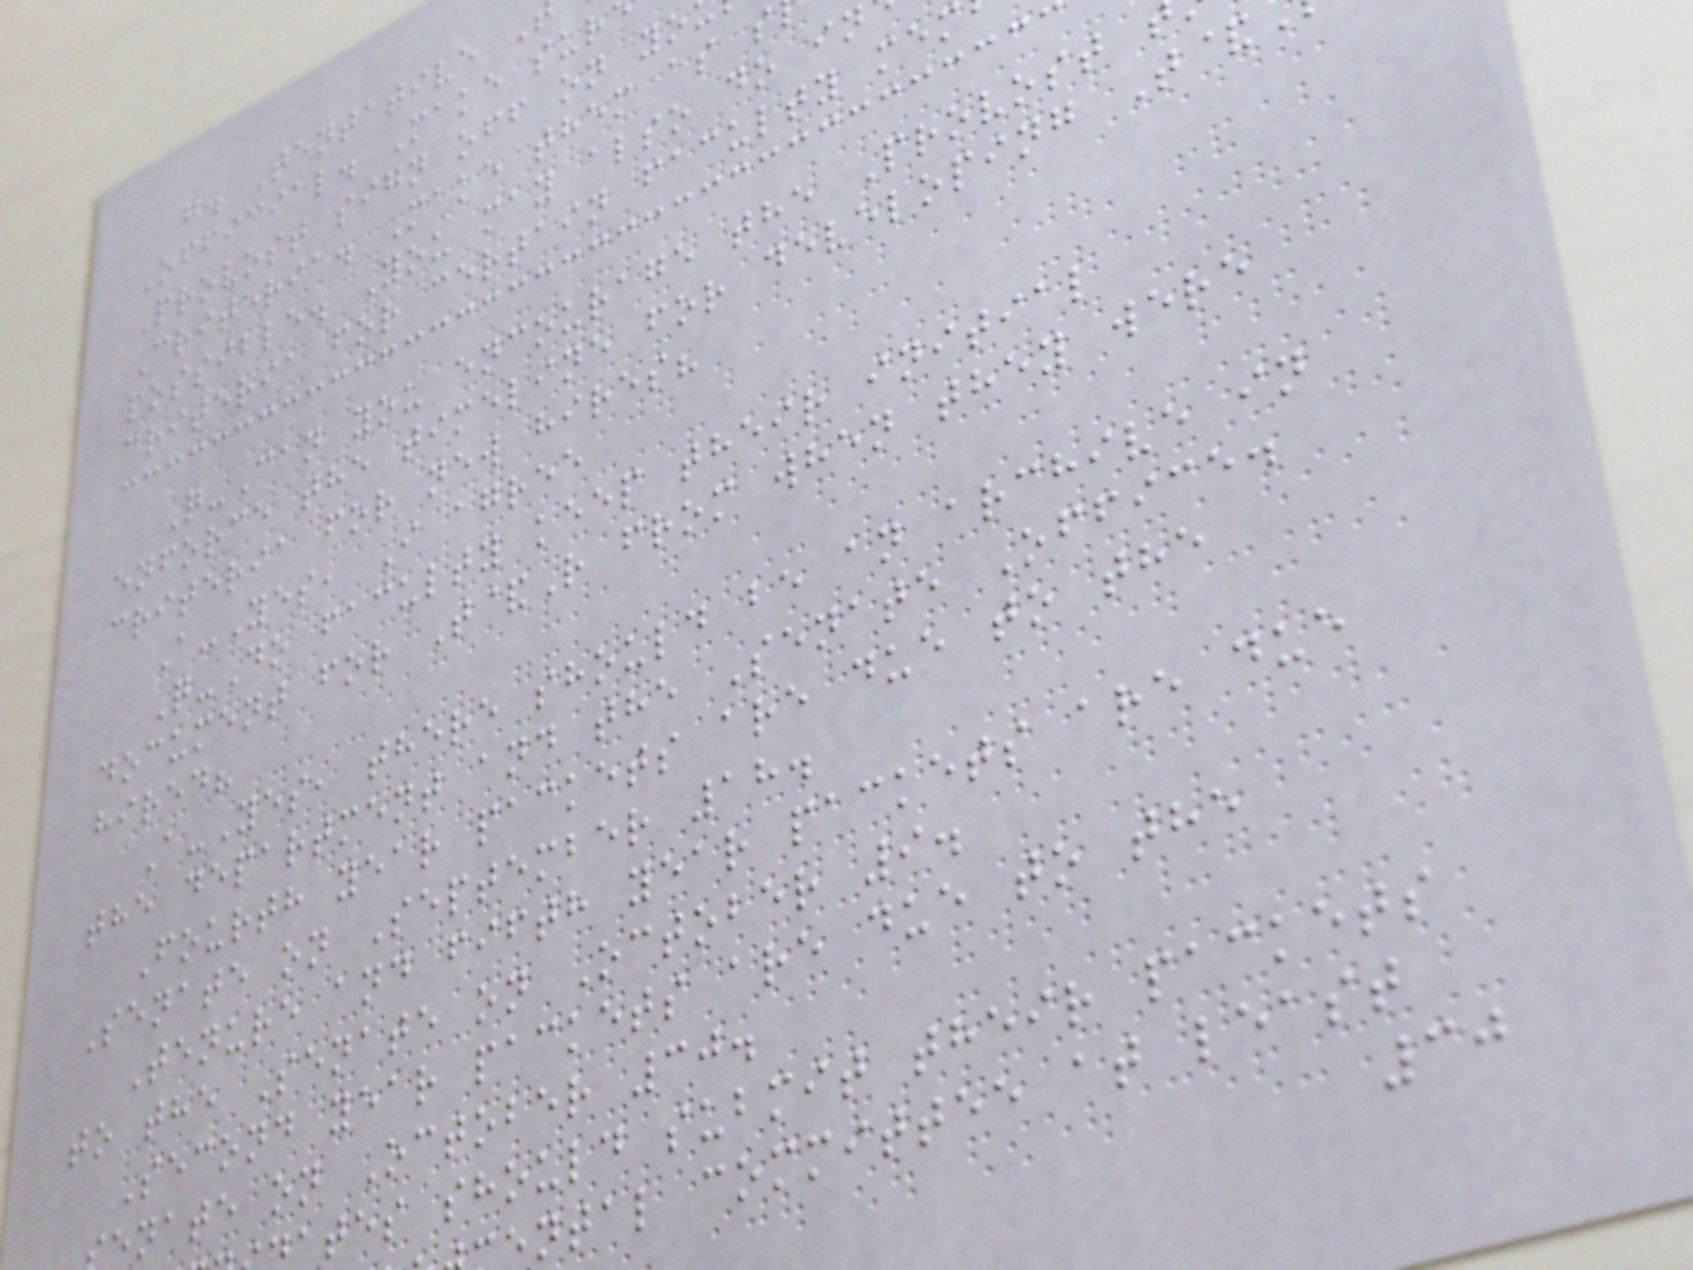g. Tentative
Official. Make sur
Provost sign off on yo
Criteria. Make them as s
possible. You may also do in
criteria for certain faculty mem
Q-Can you encourage the Provost
enforce the timeline for developing T&
criteria for new hires?
A-Yes, I agree
Q-Do faculty keep their initial
document for T&R from when they were
hired?
A-Yes, there should be an archive in
the department and the Senate Office.
Fourth year packets are due to the
Senate on September 18.
Tenure and fifth year packets are due
to the Senate on October 9.
Second year packets are due to the
enate on October 30.
ates should submit their packets
ental committee at least
30
